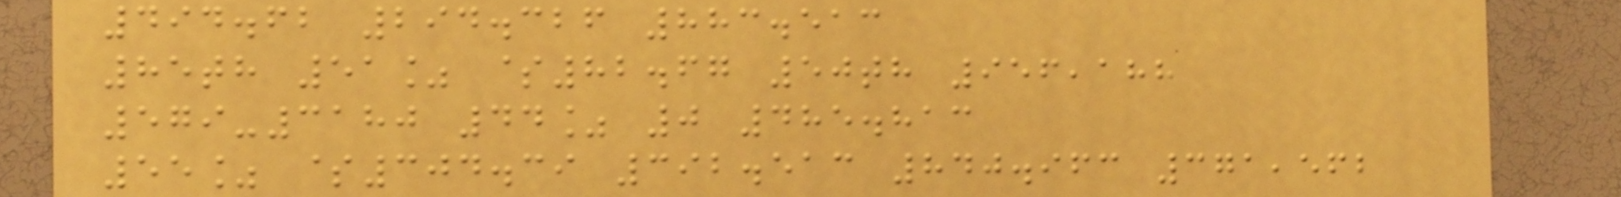494.62 294.326 883.513
85th 51% $82.67 50th 956,188
579-3180 44% 0 485.813
55% $304.39 392.513 840.963 371,562
